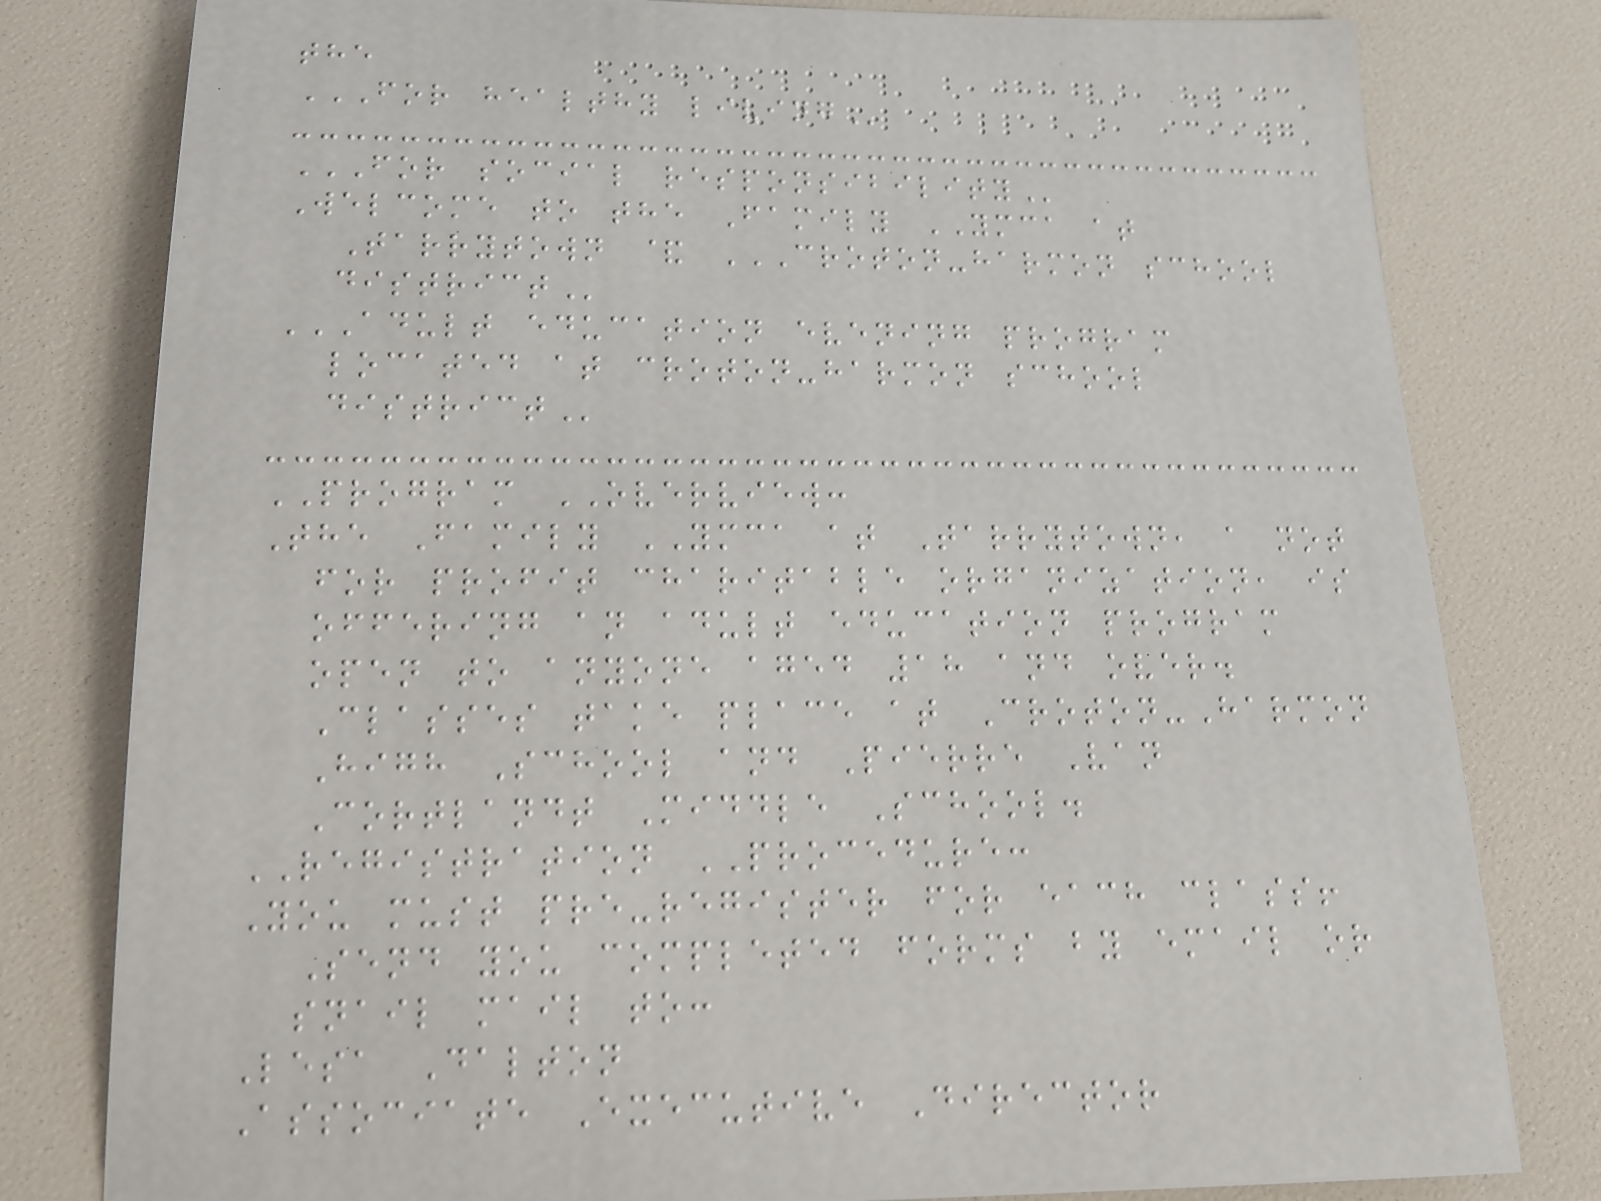the
FOR HEALTHY LIVING
FOR SOCIAL RESPONSIBILITY
Welcome to the Family YMCA at
Tarrytown & CROTON-HARMON SCHOOL
DISTRICT
ADULT EDUCATION EVENING PROGRAM
LOCATED AT CROTON-HARMON SCHOOL
DISTRICT
PROGRAM OVERVIEW:
The Family YMCA at Tarrytown, a not
for profit charitable organization, is
offering an adult education program
open to anyone aged 18 and over.
Classes take place at Croton-Harmon
High School and Pierre Van
Cortlandt Middle School.
REGISTRATION PROCEDURE:
You must pre-register for each class!
Send you completed forms by email or
snail mail to:
Lesa Dalton
Associate Executive Director
